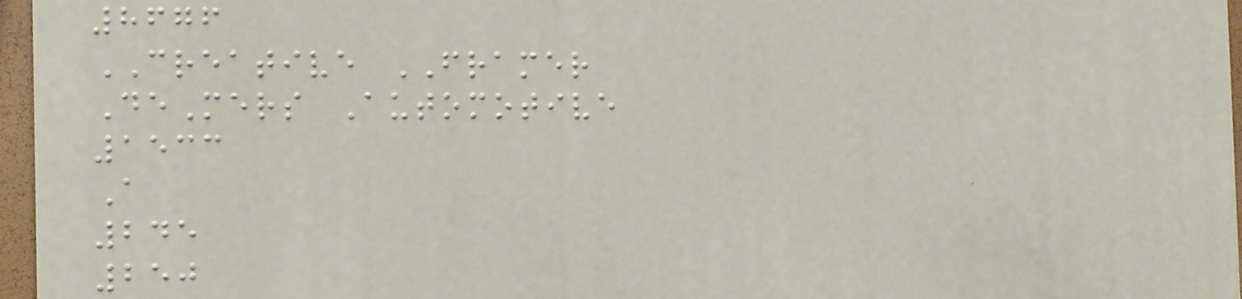8676
CREATIVE FRAMER
DeMers Automotive
1533
A
245
250
